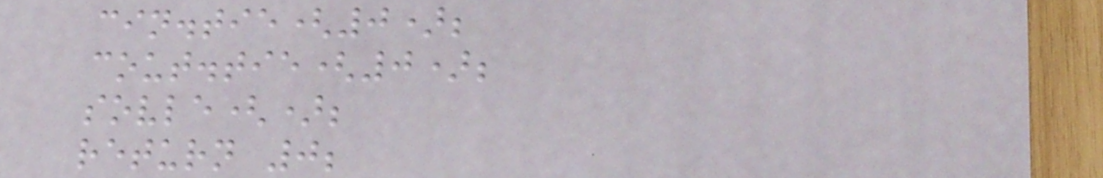cin.tie(0);
cout.tie(0);
sovle();
return 0;
